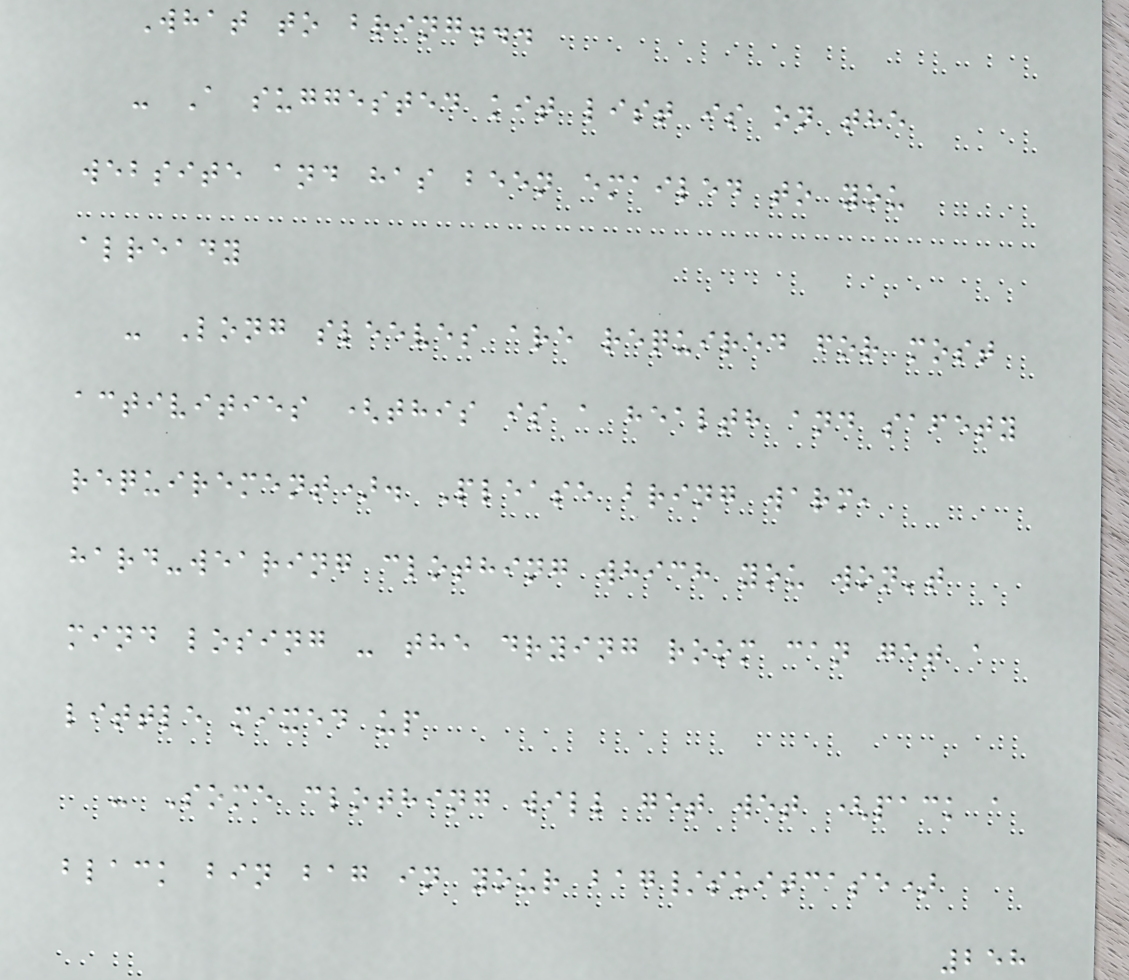What to bring...
- A suggested kit list is on the
website and has been emailed to you
already
- Long sleeves are required for most
activities (this is a health and safety
requirement). Please bring warm,
hard-wearing clothing which you won't
mind losing - the drying room can get a
little mixed up
- Some clothing will get wet (pack a
black bin bag in your bag/suitcase)
258
